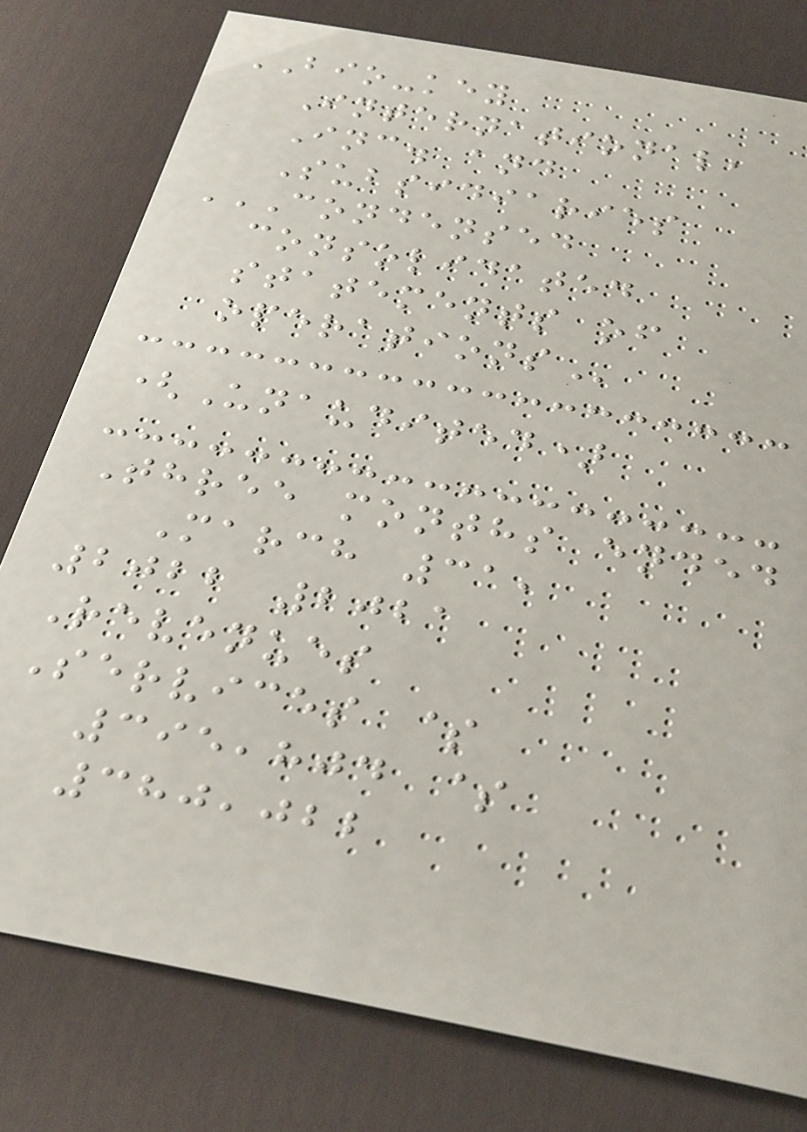BIO-key
International,
Inc. and
Subsidiaries
CONDENSED
CONSOLIDATED
STATEMENTS OF
OPERATIONS
(Unaudited)
Three months ended
March 31,
2022 2021
Revenues
Services $
395,804 $
380,022
